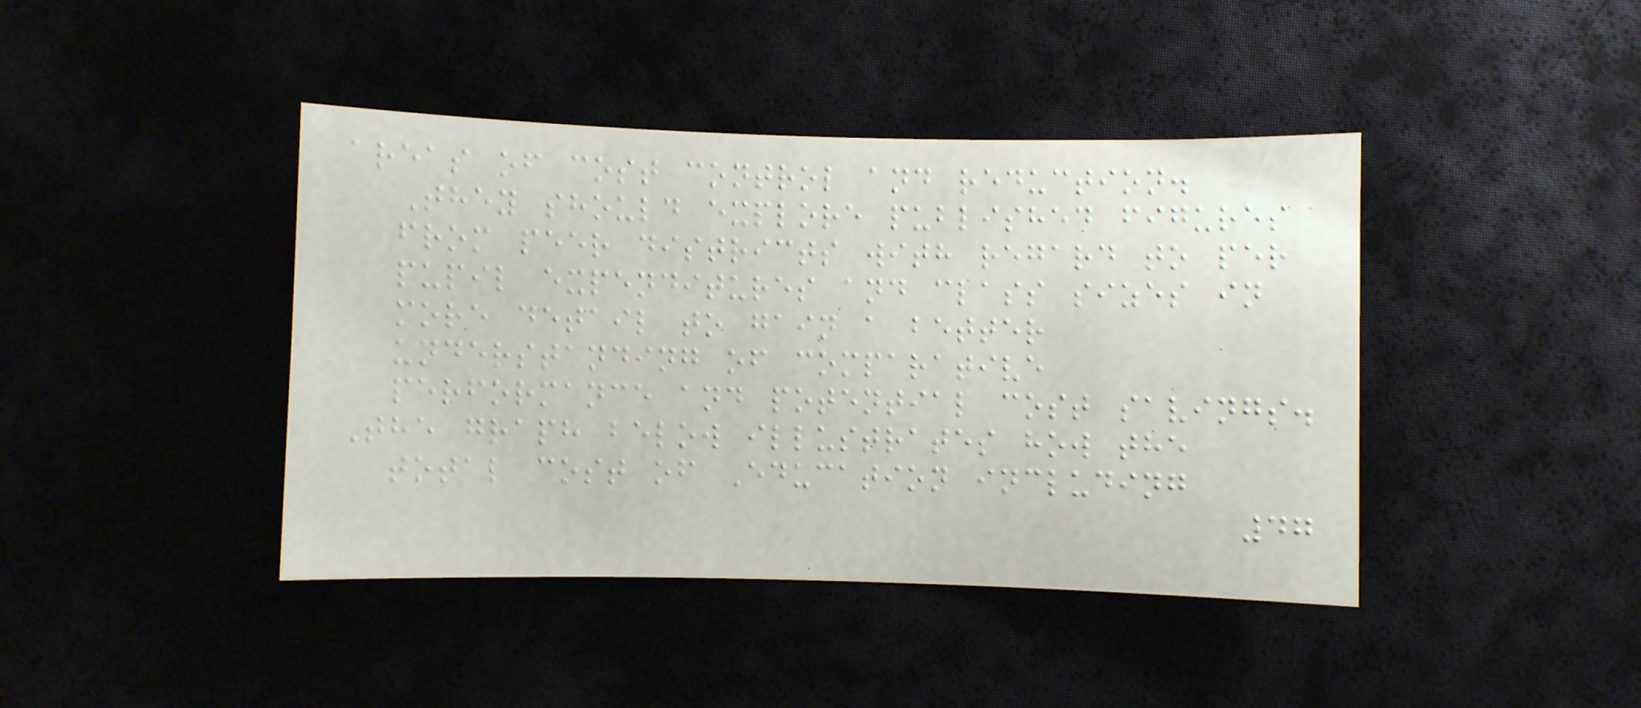areas of cost control and reduction.
They should explore published figures
from peer districts with regard to per
pupil expenditures and class sizes in
more detail to gain a better
understanding of comparative
performance and potential cost savings.
The graph below illustrates how the
total cost of Education including
47
